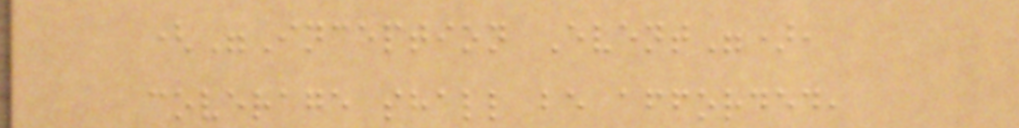("Inception Event"),
coverage shall be afforded,
